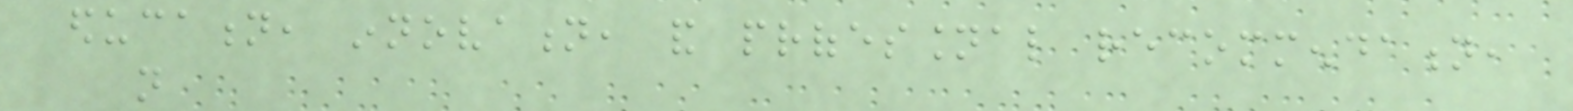education, innovation, and professional recommendation,
not
